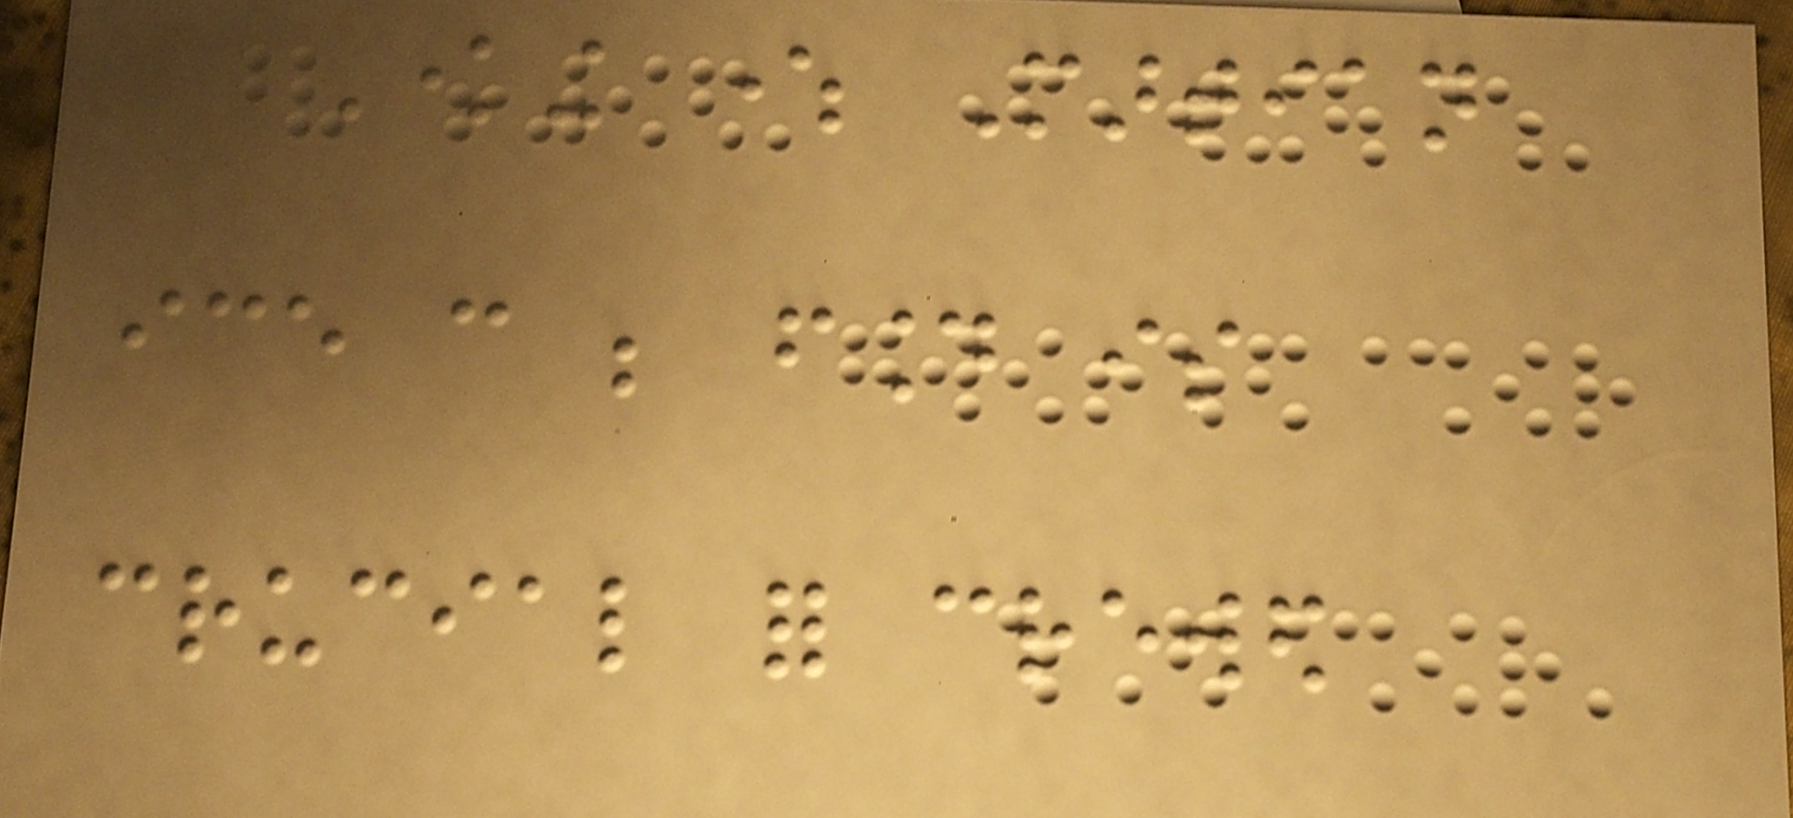Knowing where Martian
ice can be found is
crucial for crewed
